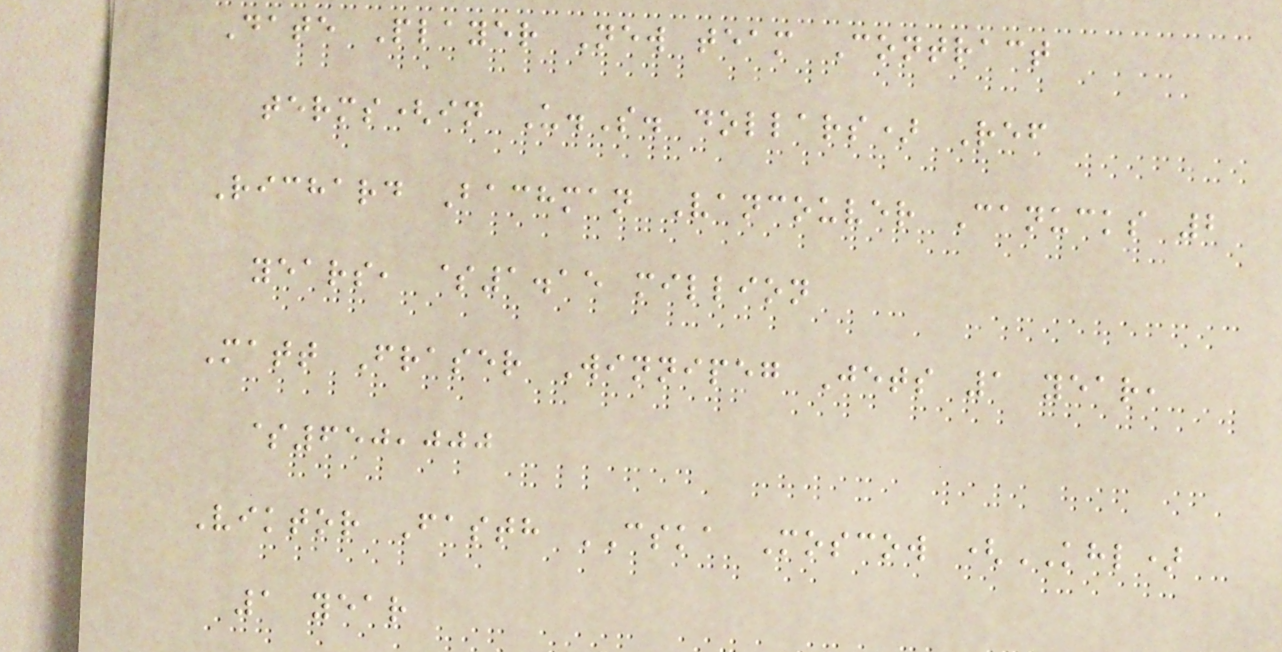Date Player New team Contract
terms(in U.S. dollars) Ref
Richard Bachman Vancouver Canucks 2
years, $1.15 million
Matt Fraser Winnipeg Jets 1 year,
$650,000
Viktor Fasth CSKA Moscow (KHL)
1 year
